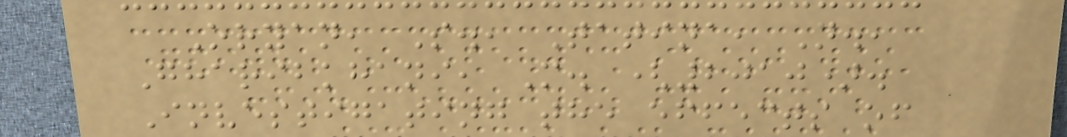Oryan, S., Tatina, N.,
Gharibkhani, M. (2010).
Investigating the effects of
